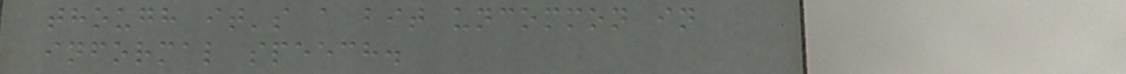though it's a bit uncommon in
informal speech.
